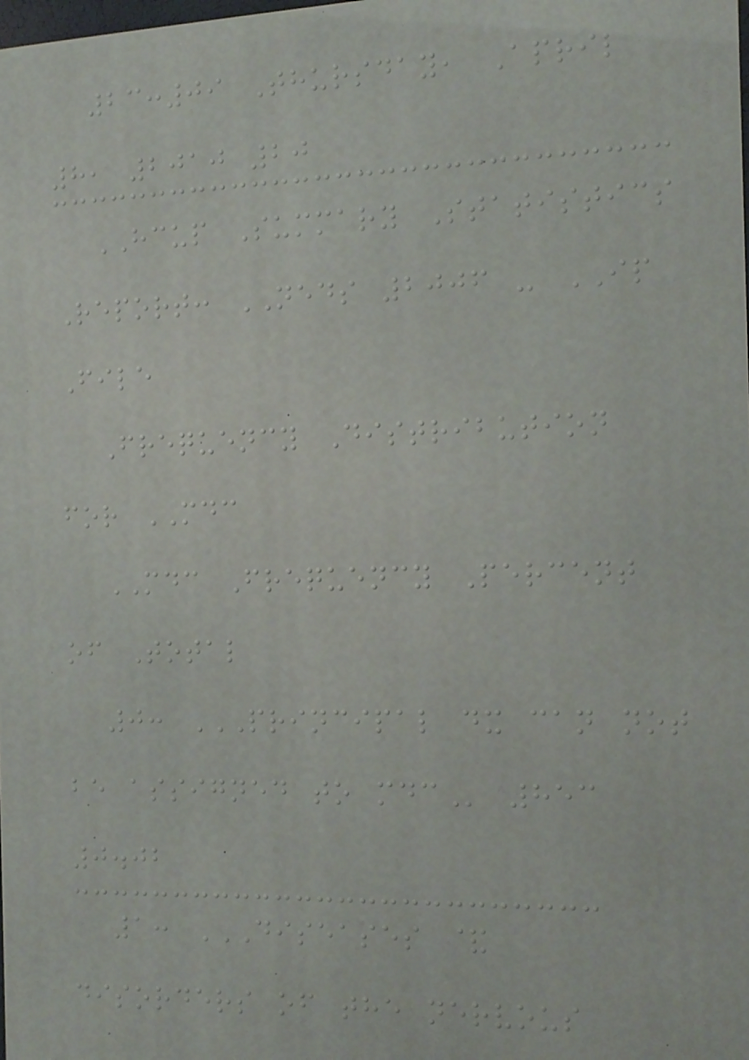23:09 Thursday, April
8, 2010 20
HCUP Summary Statistics
Report: NEDS 2006 - IP
File
Frequency Distribution
for MDC
MDC Frequency Percent
of Total
0: PRINCIPAL DX CAN NOT
BE ASSIGNED TO MDC 853
0.02
1: DISEASES &
DISORDERS OF THE NERVOUS
